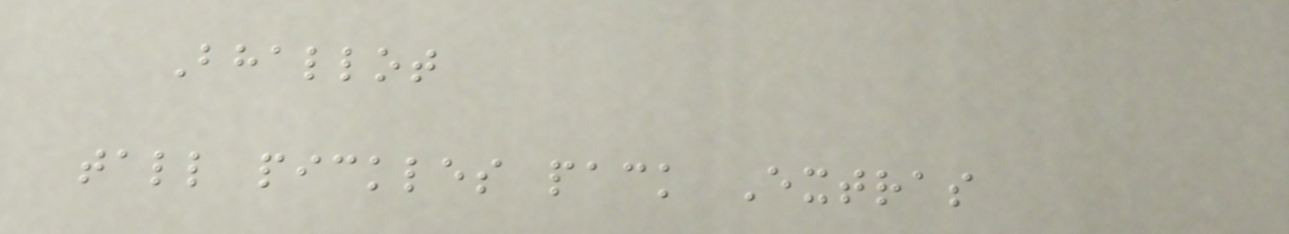Bhallot
tall pickles pack Extras
